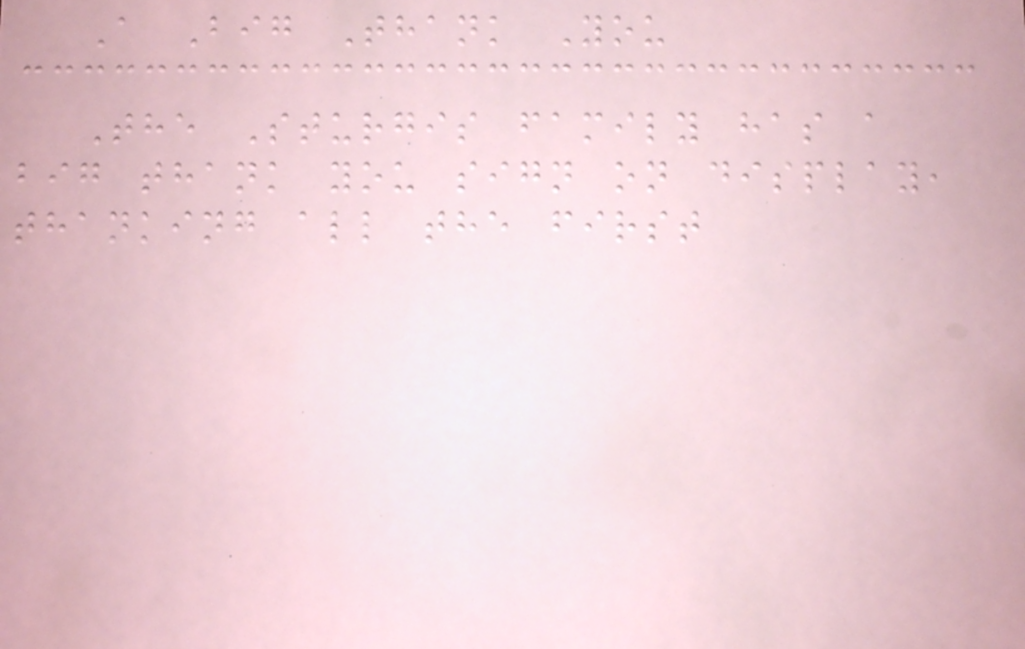A Big Thank You
The Sturgis family has a
big thank you sign on display,
thanking all the first
